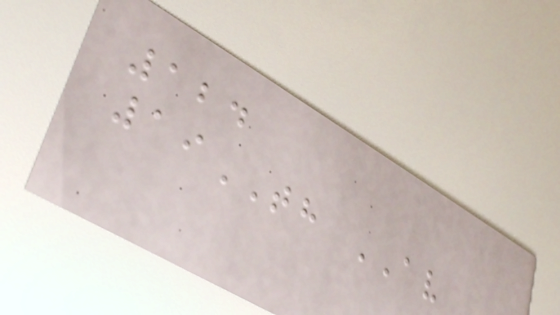124
19TH AV
